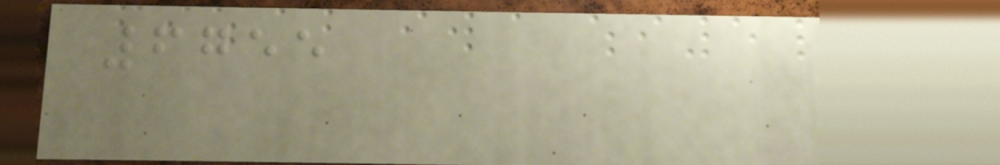6755
